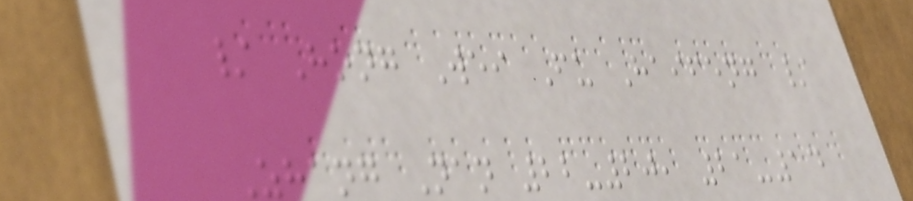/ Hong Wei Fu Haifeng /
Zhang Nan 22-20, 21-14
